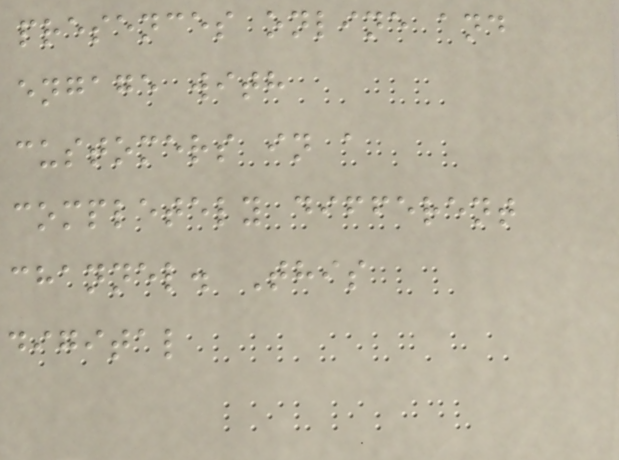presences online and
engage with
customers in a
completely different
channel. This
digital
